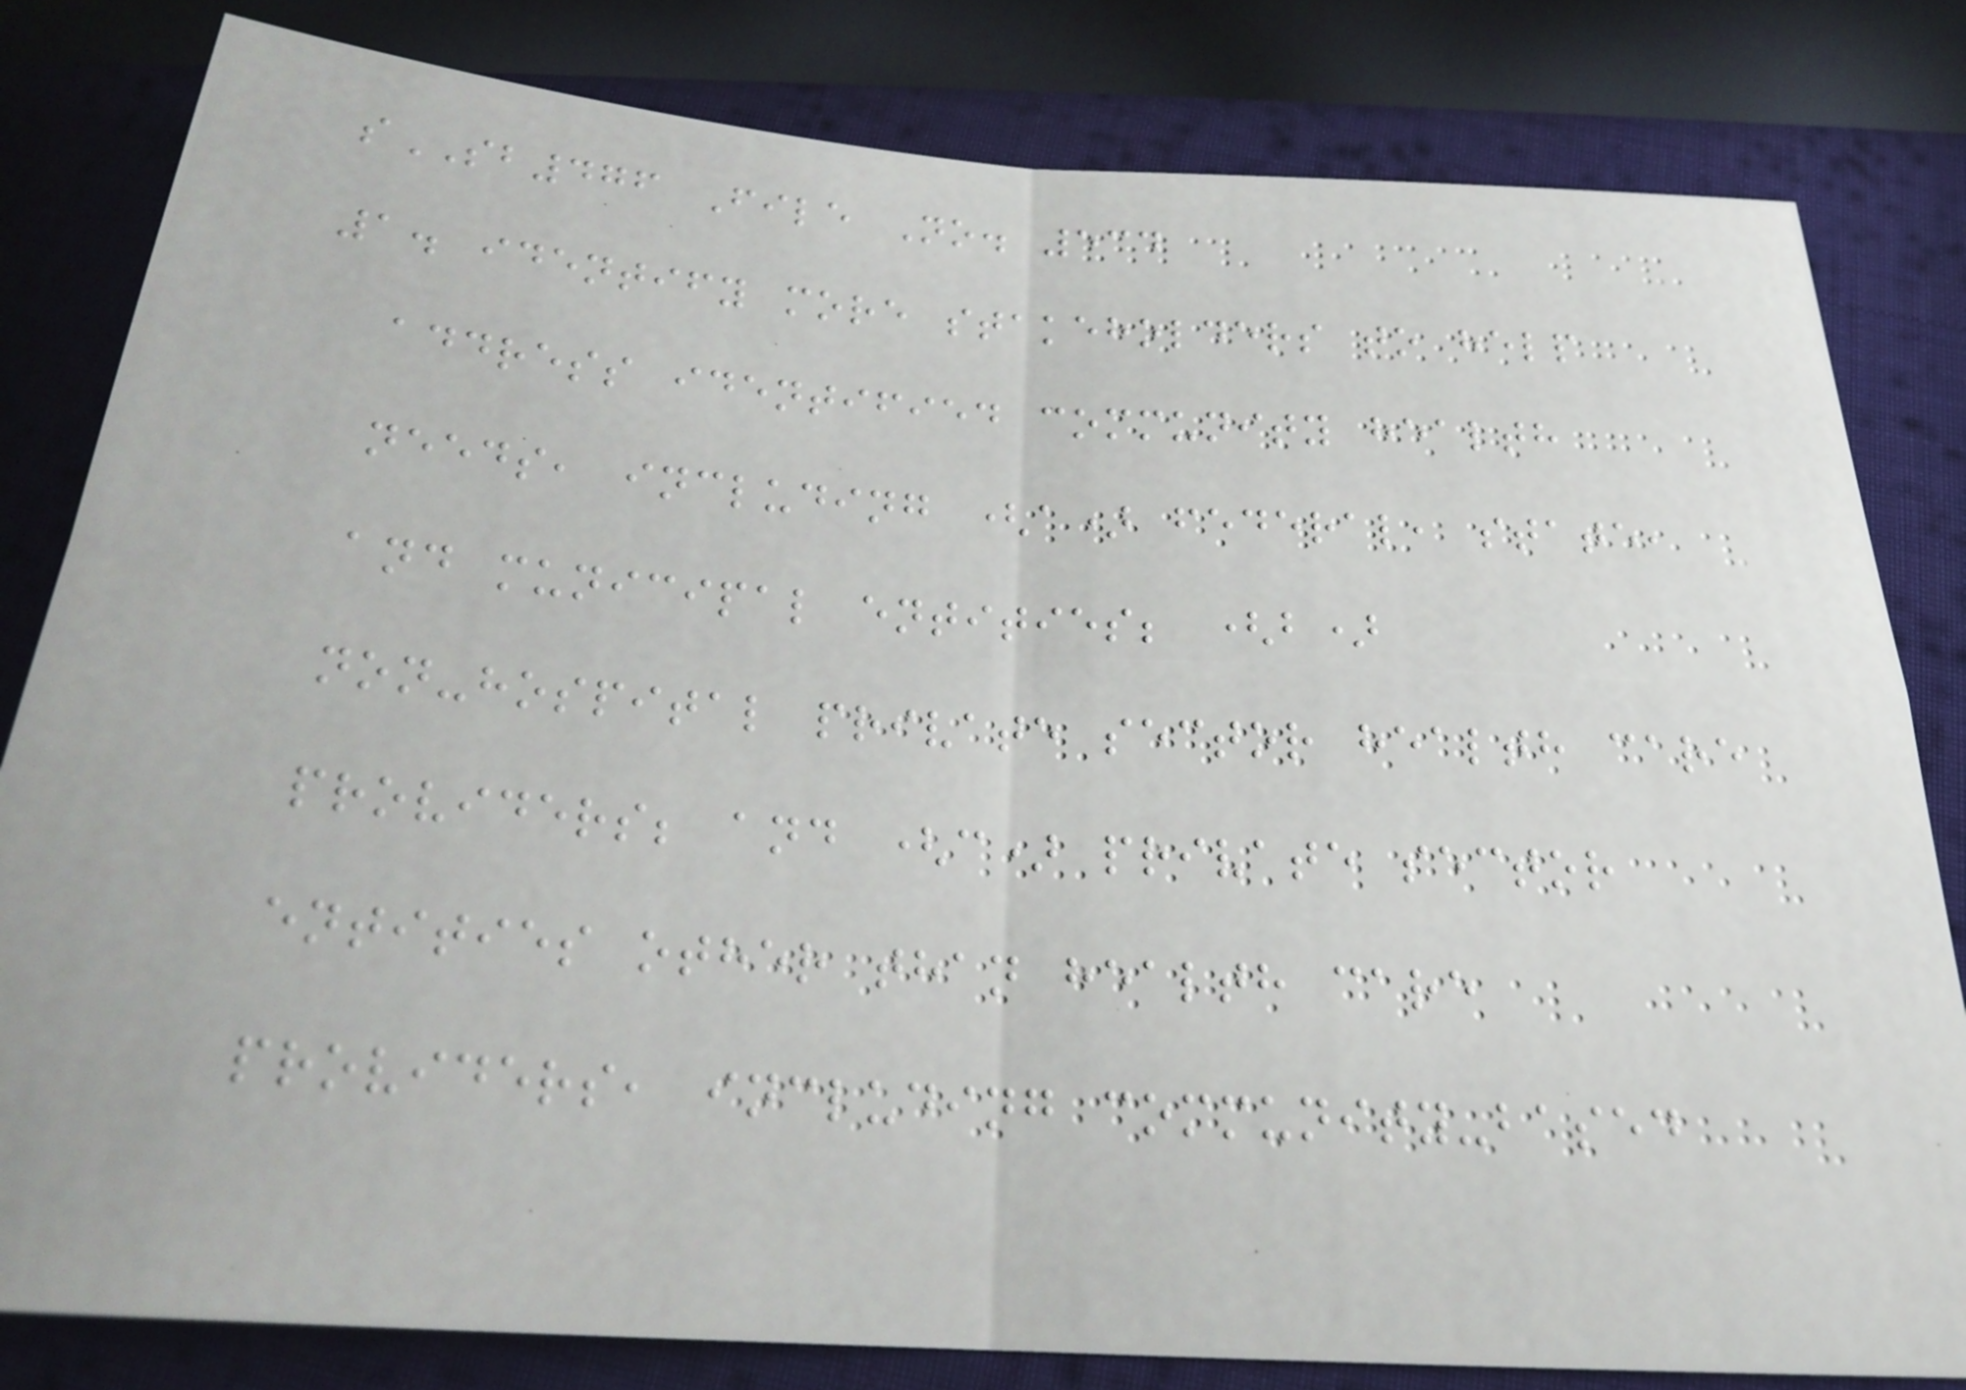sSB476 File No. 534
1. identify more stakeholders to help
address identified community health
needs, including (a) federal, state,
and municipal entities; (b)
non-hospital private sector health care
providers; and (c) private sector
entities other than health care
providers, including community-based
